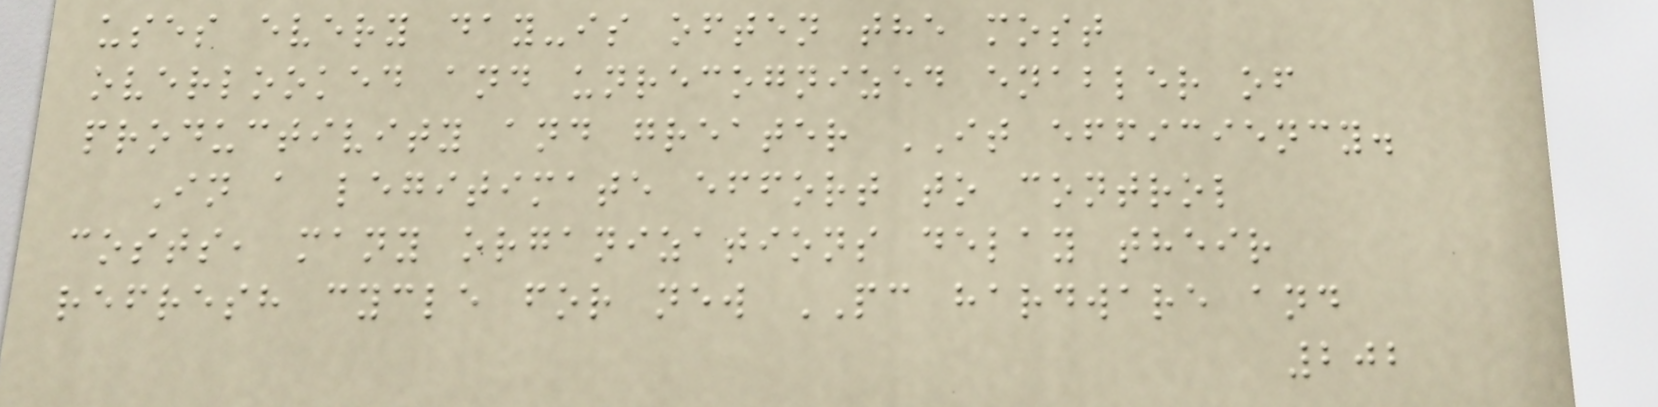uses every day-is often the most
overlooked and unrecognized enabler of
productivity and greater IT efficiency.
In a legitimate effort to control
costs, many organizations delay their
refresh cycle for new PC hardware and
202
